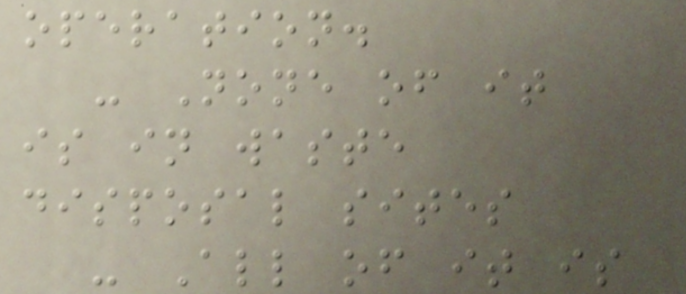operation.
- None of it
is in waste
disposal sites
- All of it is
